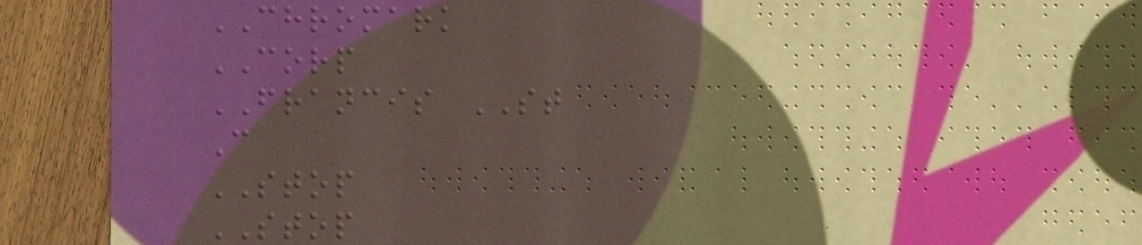CHROMARK
CORP
FRANCIS ST
C
STOP
STOP
